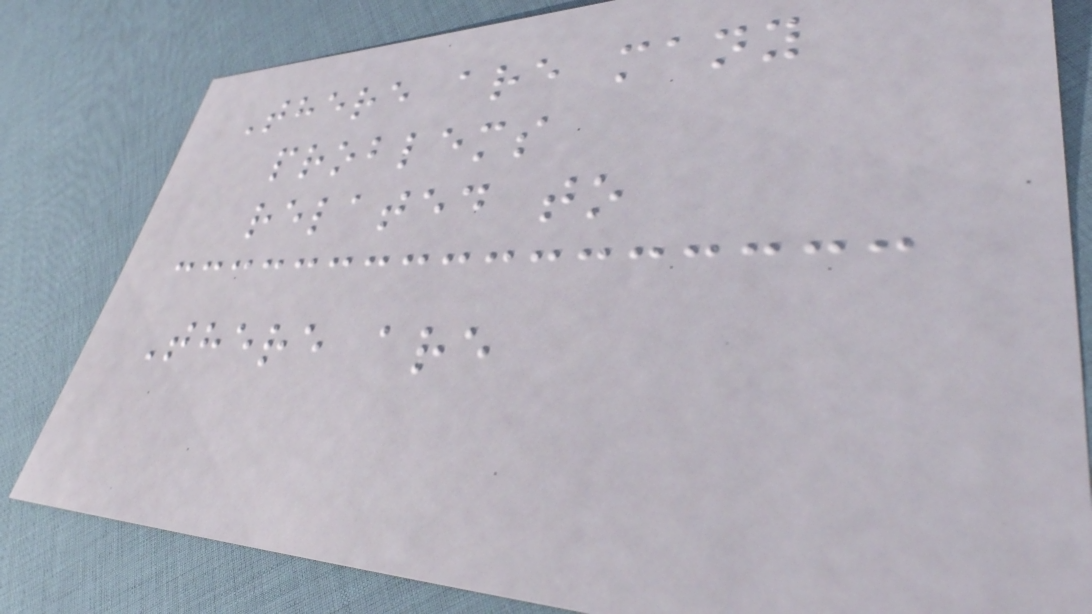There are many
problems
related to
There are
